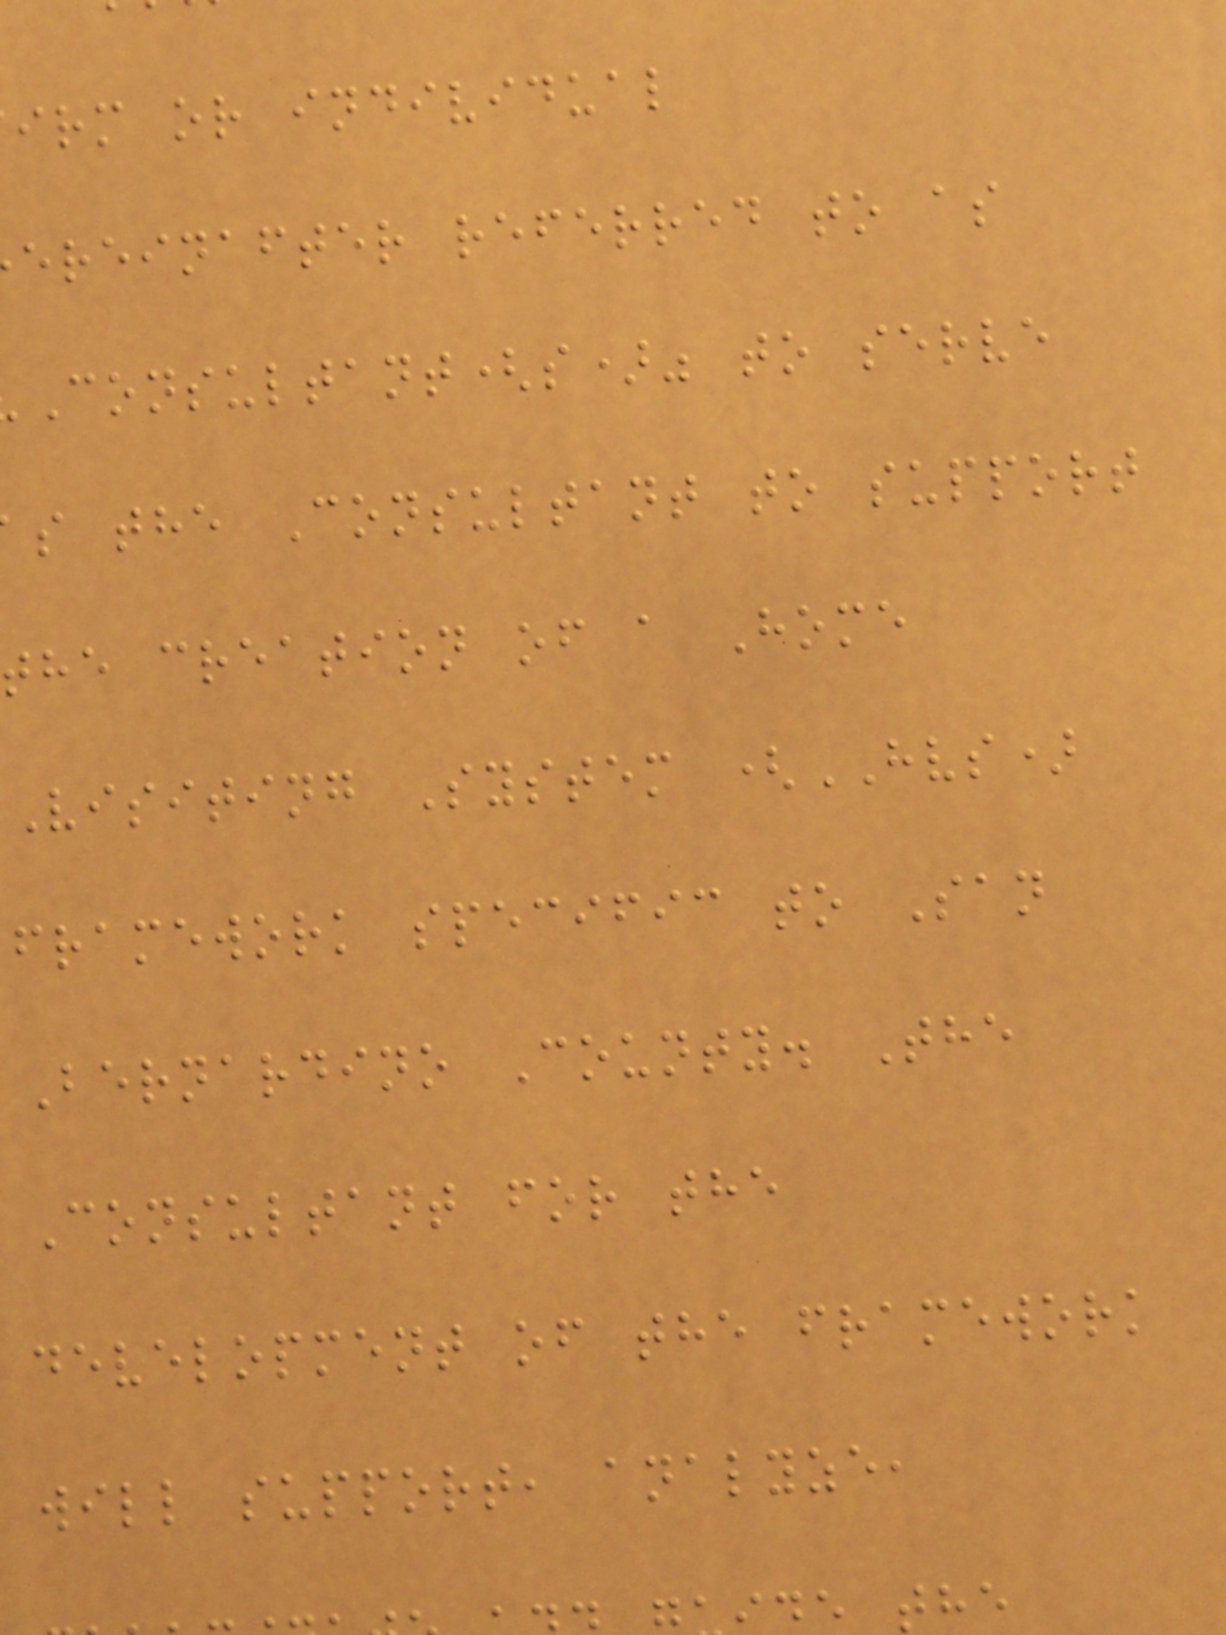irm or individual
ereinafter referred to as
Consultant(s)" to serve
s the Consultant to support
the creation of a Home
Visiting System (HVS)
framework specific to San
Bernardino County. The
Consultant for the
development of the framework
will support, analyze,
